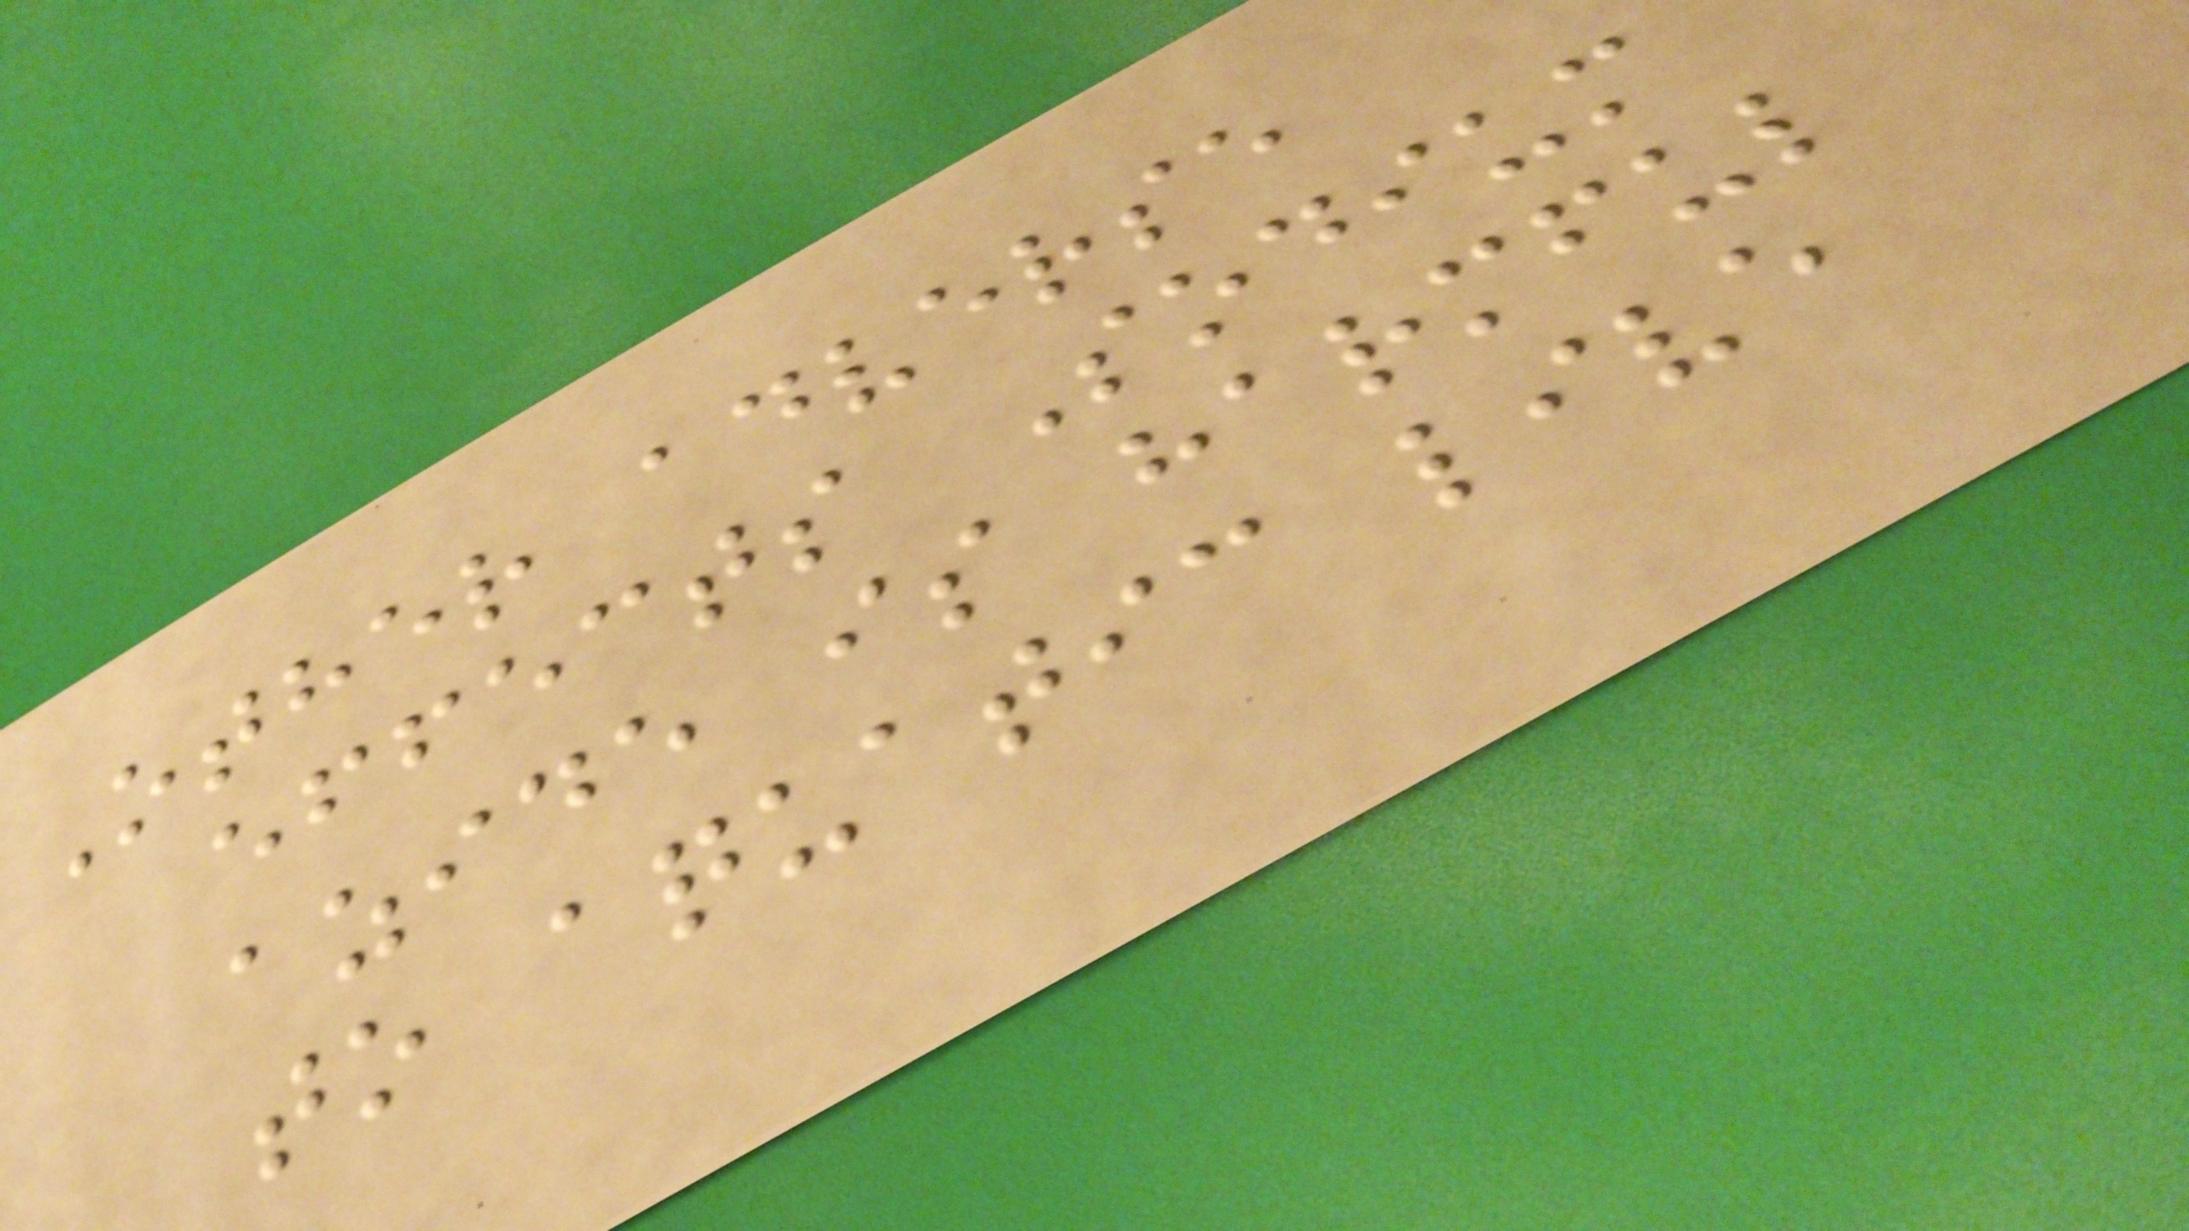Other adverse
effects Sodium
azide is harmful
to aquatic live
